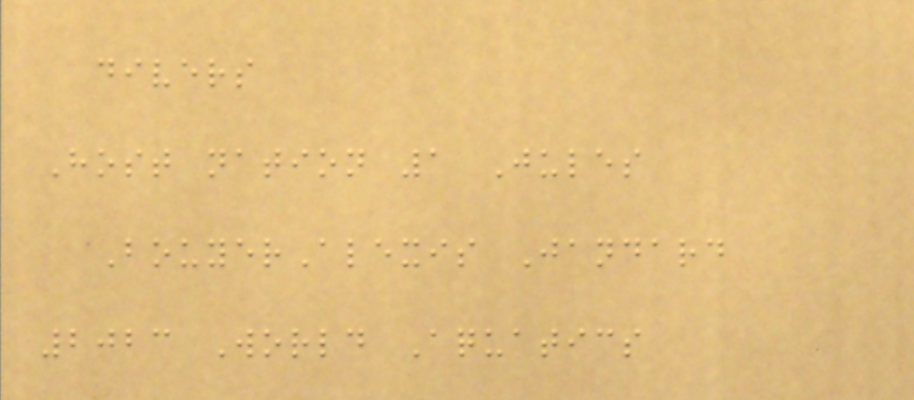divers
Host nation 1 Jules
BouyerAlexis Jandard
2023 World Aquatics
